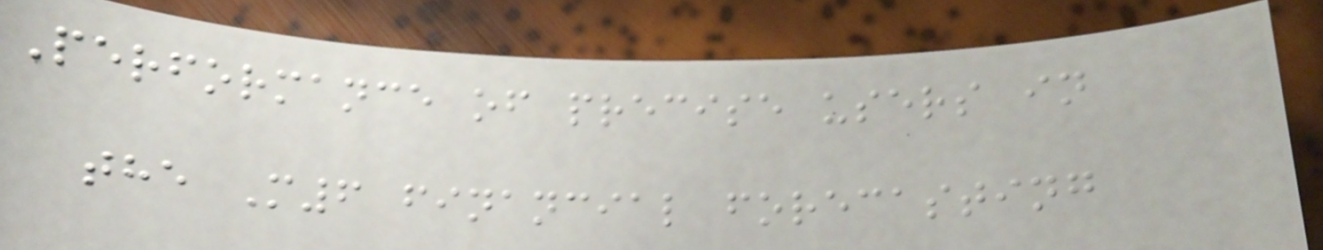Performance of precise users in
the M6 financial forecasting
